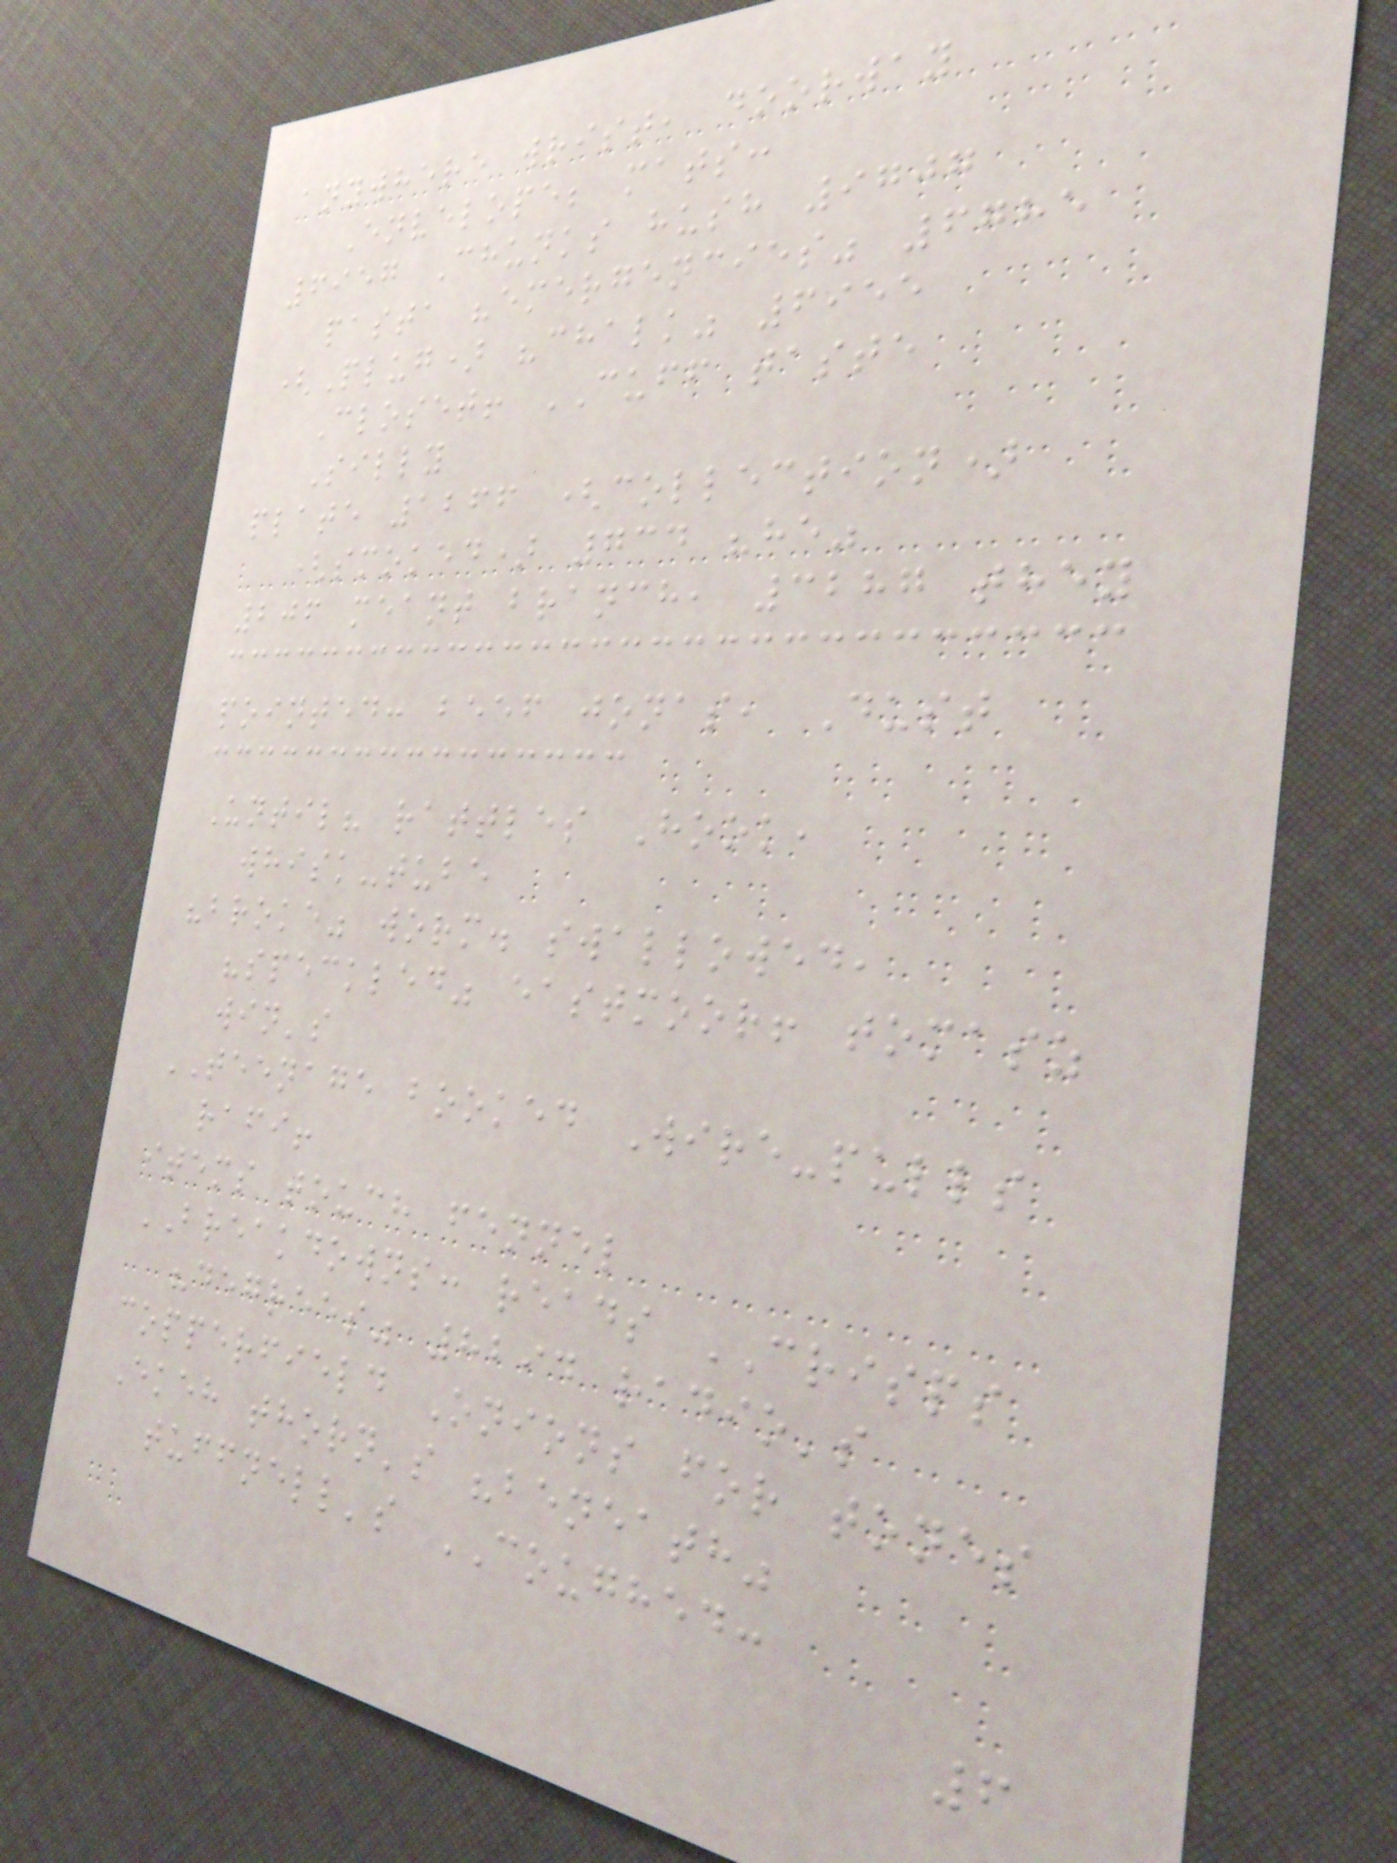anywhere wrist, doorway
Envelope; mats:
6957 Chunks hush 9707
pasta "emergencies" 6785
(Plug) "chalk" 6955
Closet! CUFF taste
Silly
plate 1266 (collection)
(smoked) 734 "he"
206 meant branch, 3287 they
pointed: beef jonas, Dust
Until? rattles Hook,
whisk-tube
"broke" worm. swallowed,
"speckled" eastmoor! tomasz
win's
TEENAGE booked Wire-pulls
rafi!
items touch fennel
BREAKDOWNS: reads CRISPS
"degrees" 8294 radio's
copperfield Onions for tones
Ekeh thorn's "beneath"
tuffnell's COUGHED:
6
